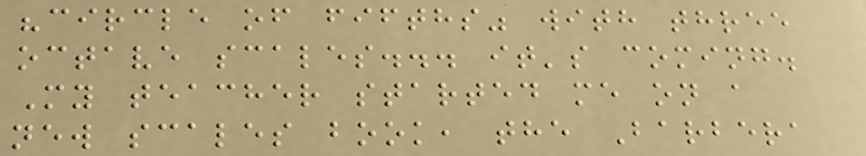"circle of fifths" with three
octave scales... it's coming.
My teacher started me on a
new scales book, the Barbera
